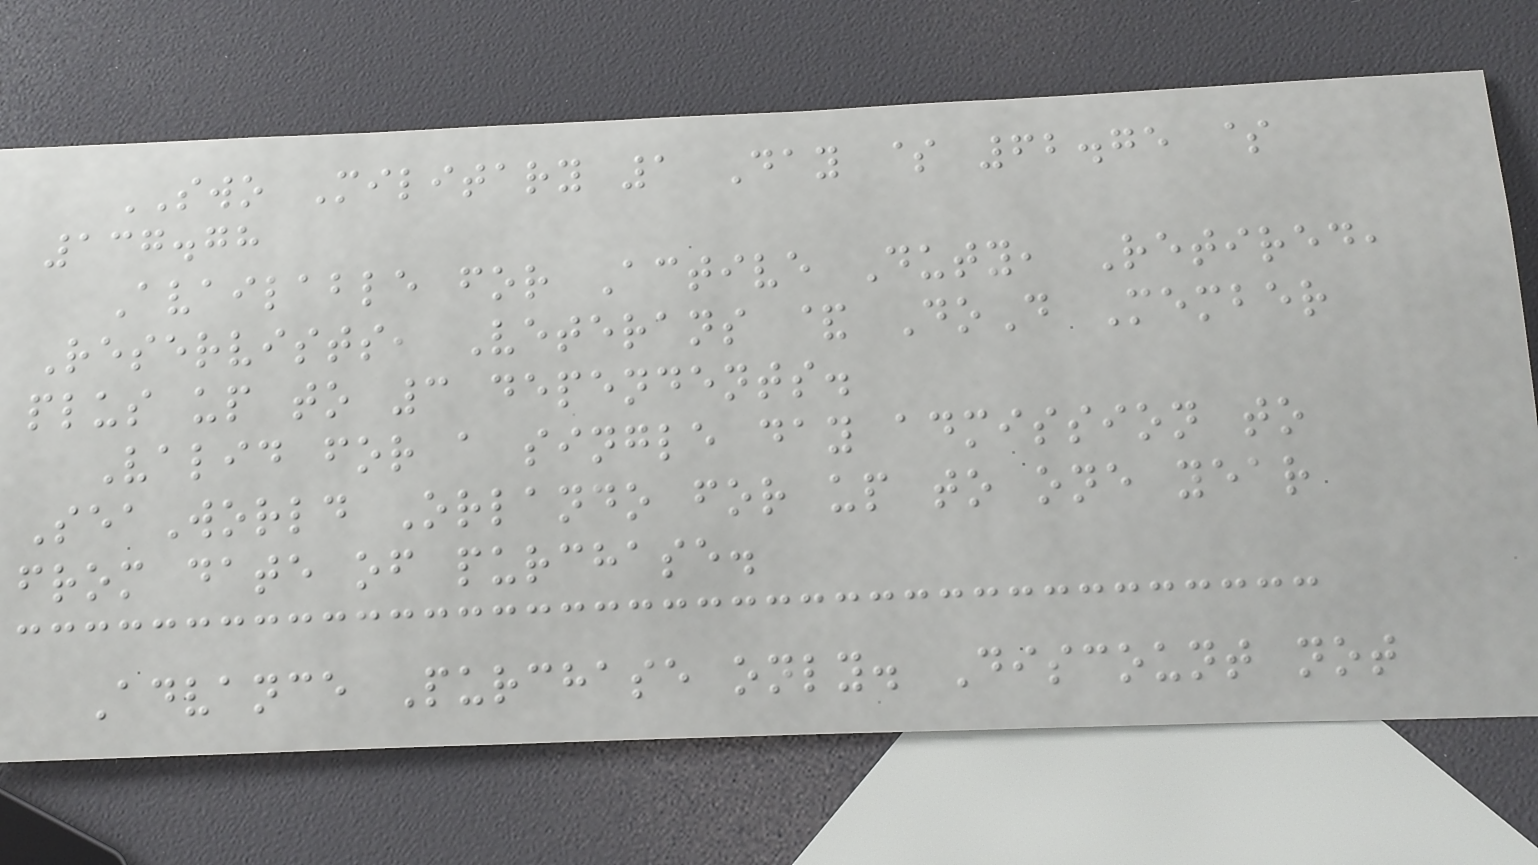SWO Military 1 Day $ 62.75 $
137.78
Available for Active Duty, Retired,
Reservists, Veterans & DoD Member
plus up to 3 dependents.
Valid for a single day admission to
SeaWorld Orlando for up to one year
from date of purchase.
Advance Purchase only. Discount not
